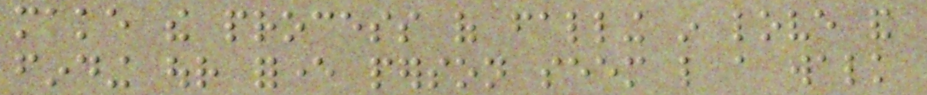make the process of falling in love and
finding our forever person seem like a walk
